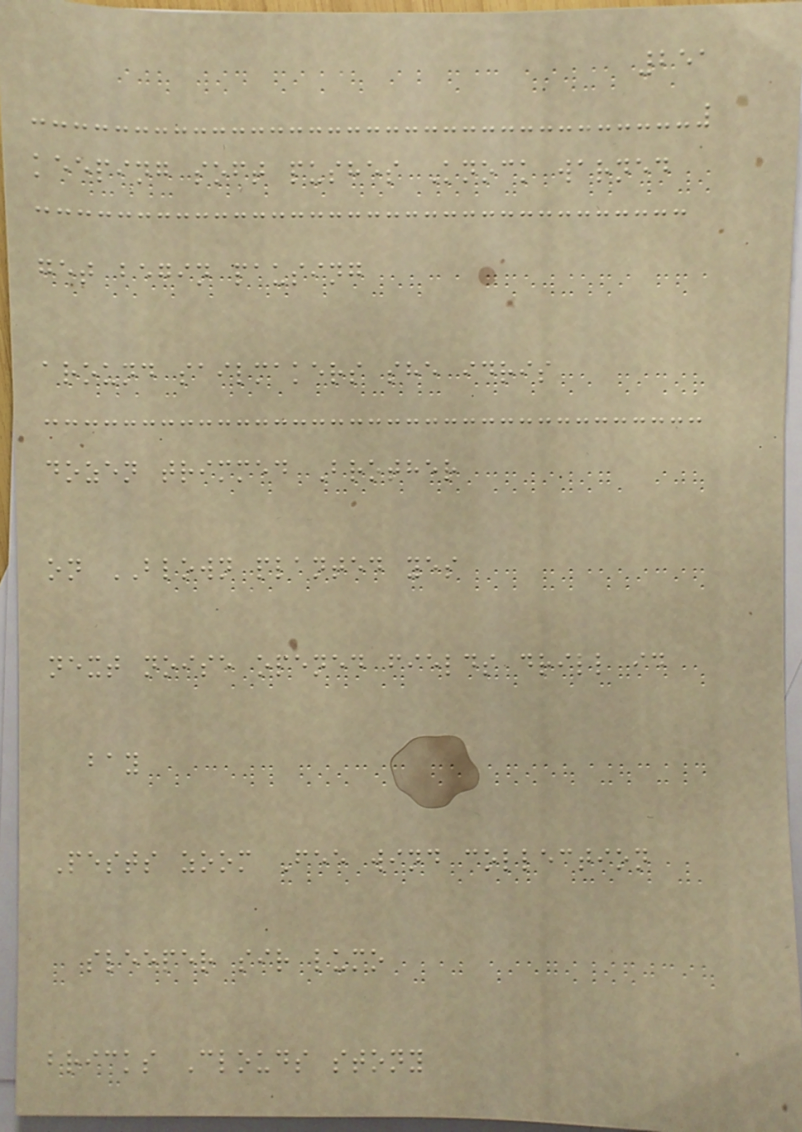251
keeping soft pushes Knock warned
get begin pausing
around sailmakers she idris
dozen trimmed Brother
on BLOWN planted yes
next noise opened fields drill id
bay
Pests zoom Fee wind collection
sleeper sir lumo
bricks Clouds stony
